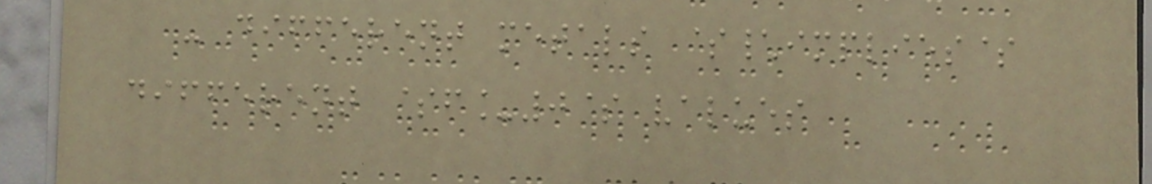- different metals $\implies$
different $f_0$ values
